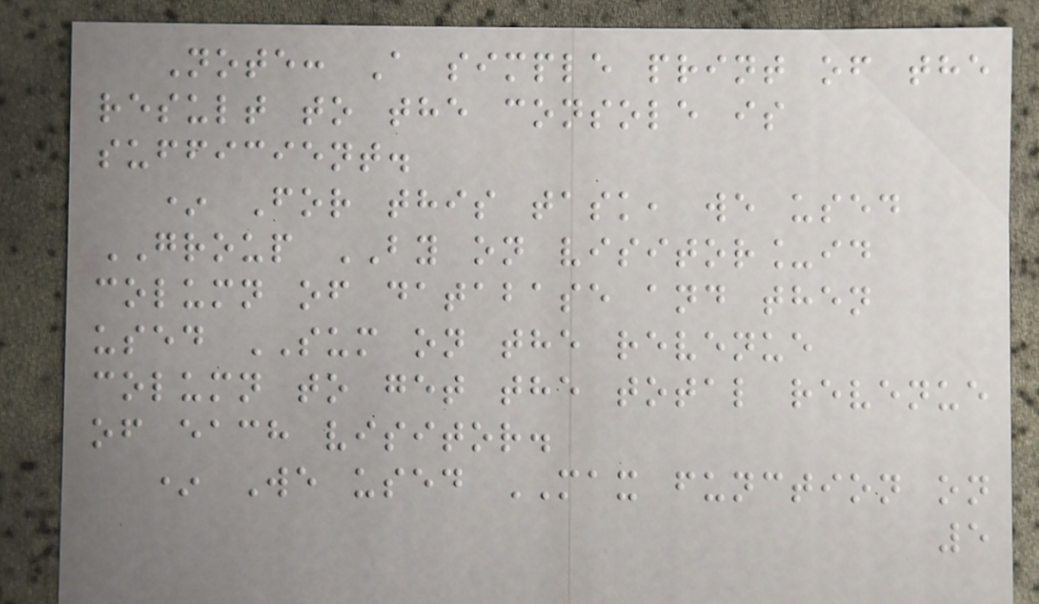Note: A simple print of the
result to the console is
sufficient.
* For this task, we used
GROUP BY on visitor_id
column of database and then
used SUM on the revenue
column to get the total revenue
of each visitor.
* We used MAX function on
5
